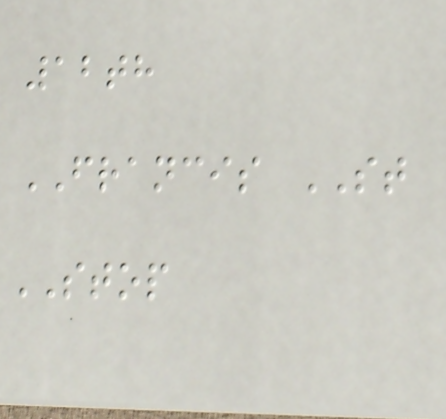12th
FRANCIS ST
STOP
